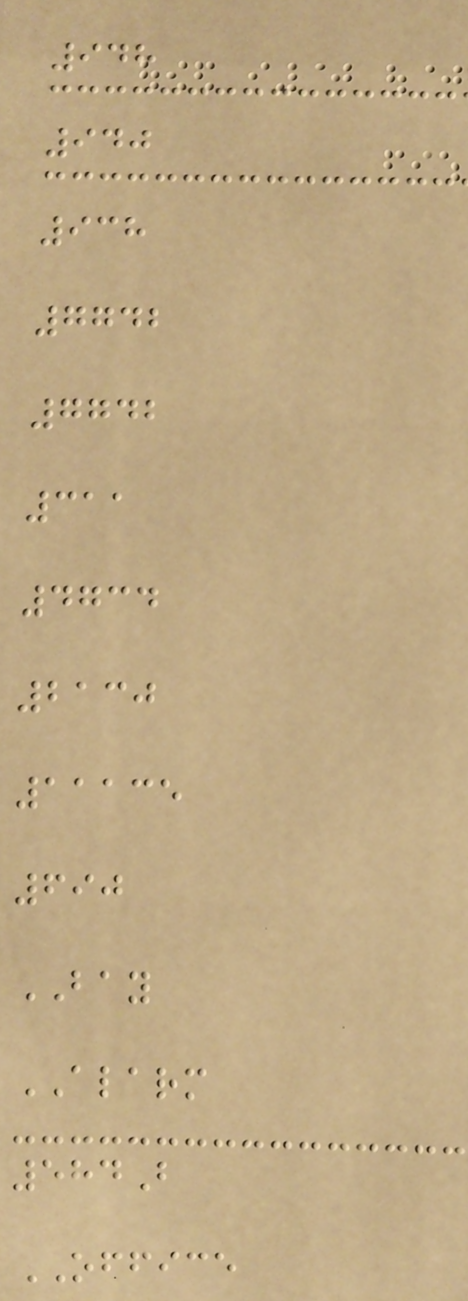948
940
938
7742
7742
311
4734
2130
11135
690
BAY
ALARM
584B
OFFICE
